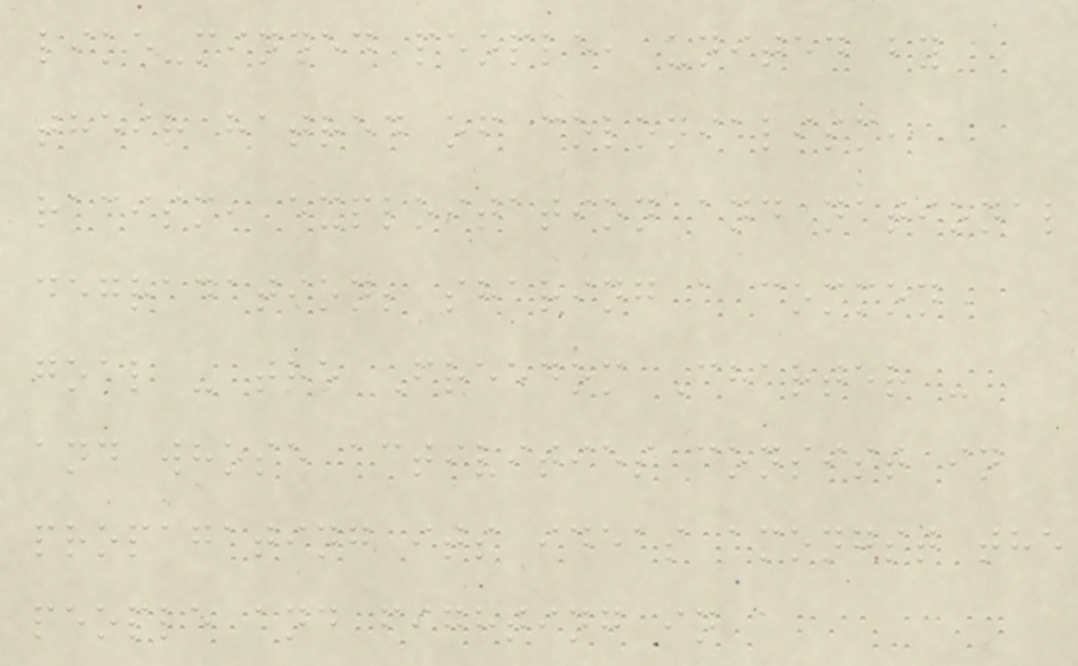like-minded people, united by
their hatred of colonialism,
racism, exploitation and national
degradation; sharing a common
goal - the Freedom Charter -
and whose activities consist in
propagating its ideas amongst the
people and fighting in a
